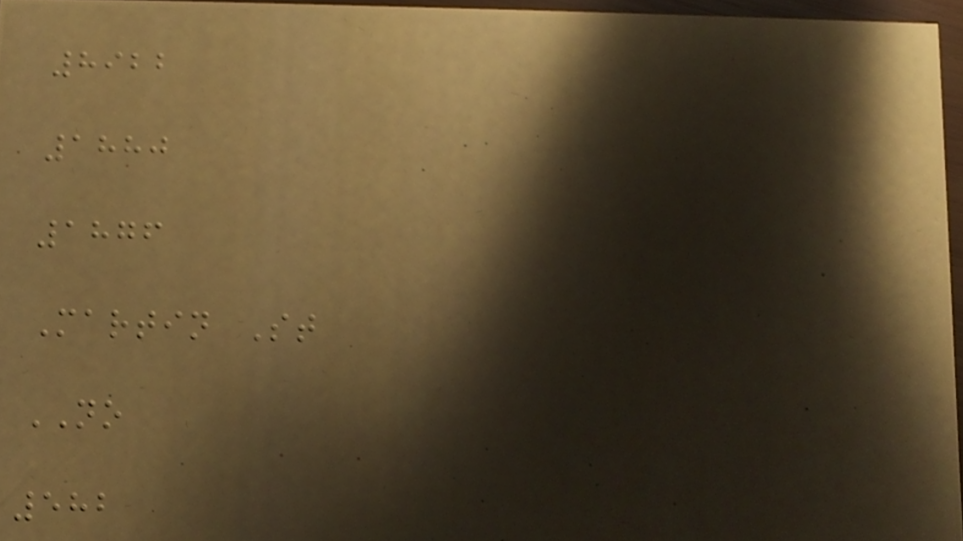8922
1880
1876
Martin St
NO
582
